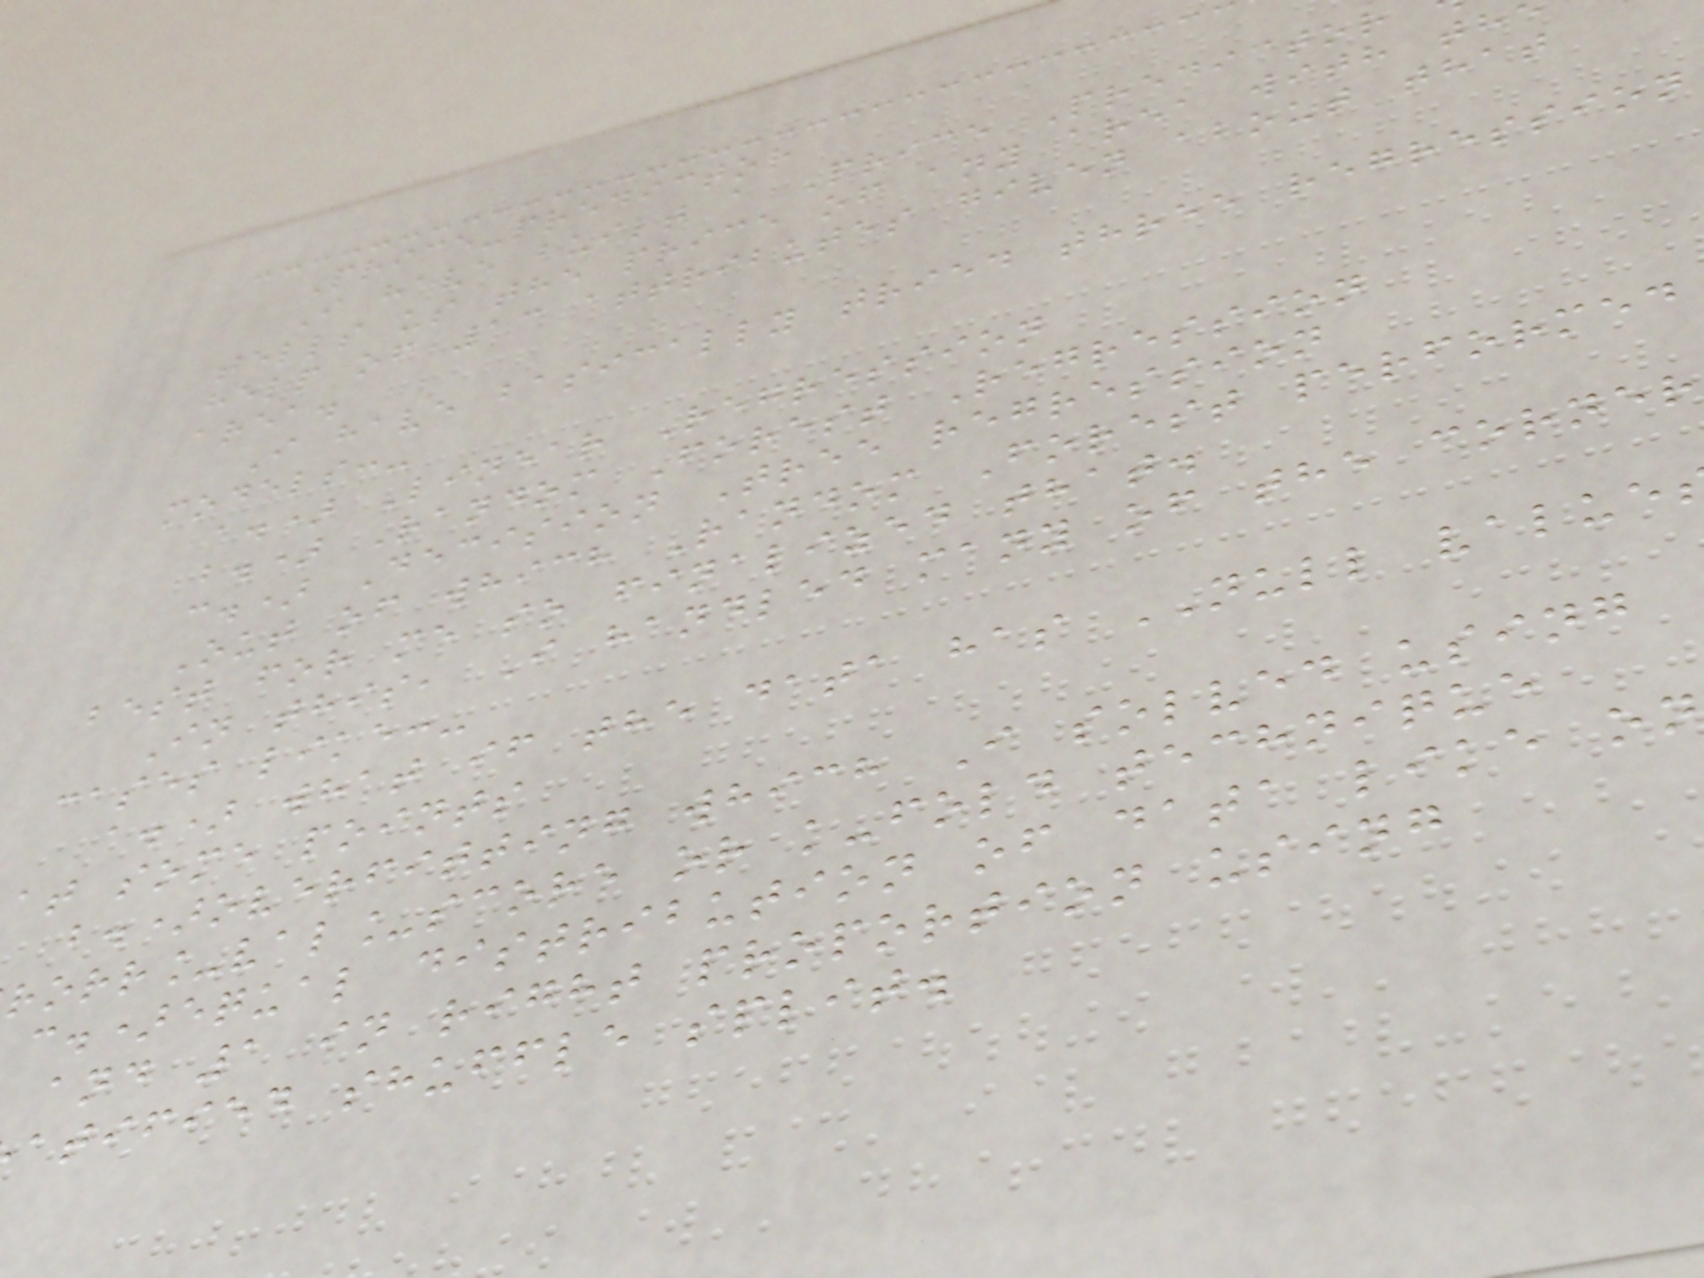Price-predictor
I have built a Price Predictor
tells us the price of any area with th
help of 13 attributes given about that
area.
I have basically tried three regression
models:-
a.) Linear Regression
b.) Random Forest Regression
c.) Decision Tree regression
Out of which Random Forest performed
best for me so finalized that.
In this, I handled many of the corner
cases like:-
a.) what if the data has NULL value
at some points
b.)overfitting which I solved using
rorr_val_score or k-fold technique
c.)equal distribution of data like on
and 1 in right proportion using
atified shuffle split.
